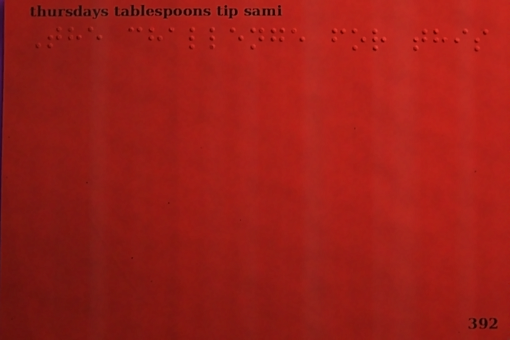The challenge for this
